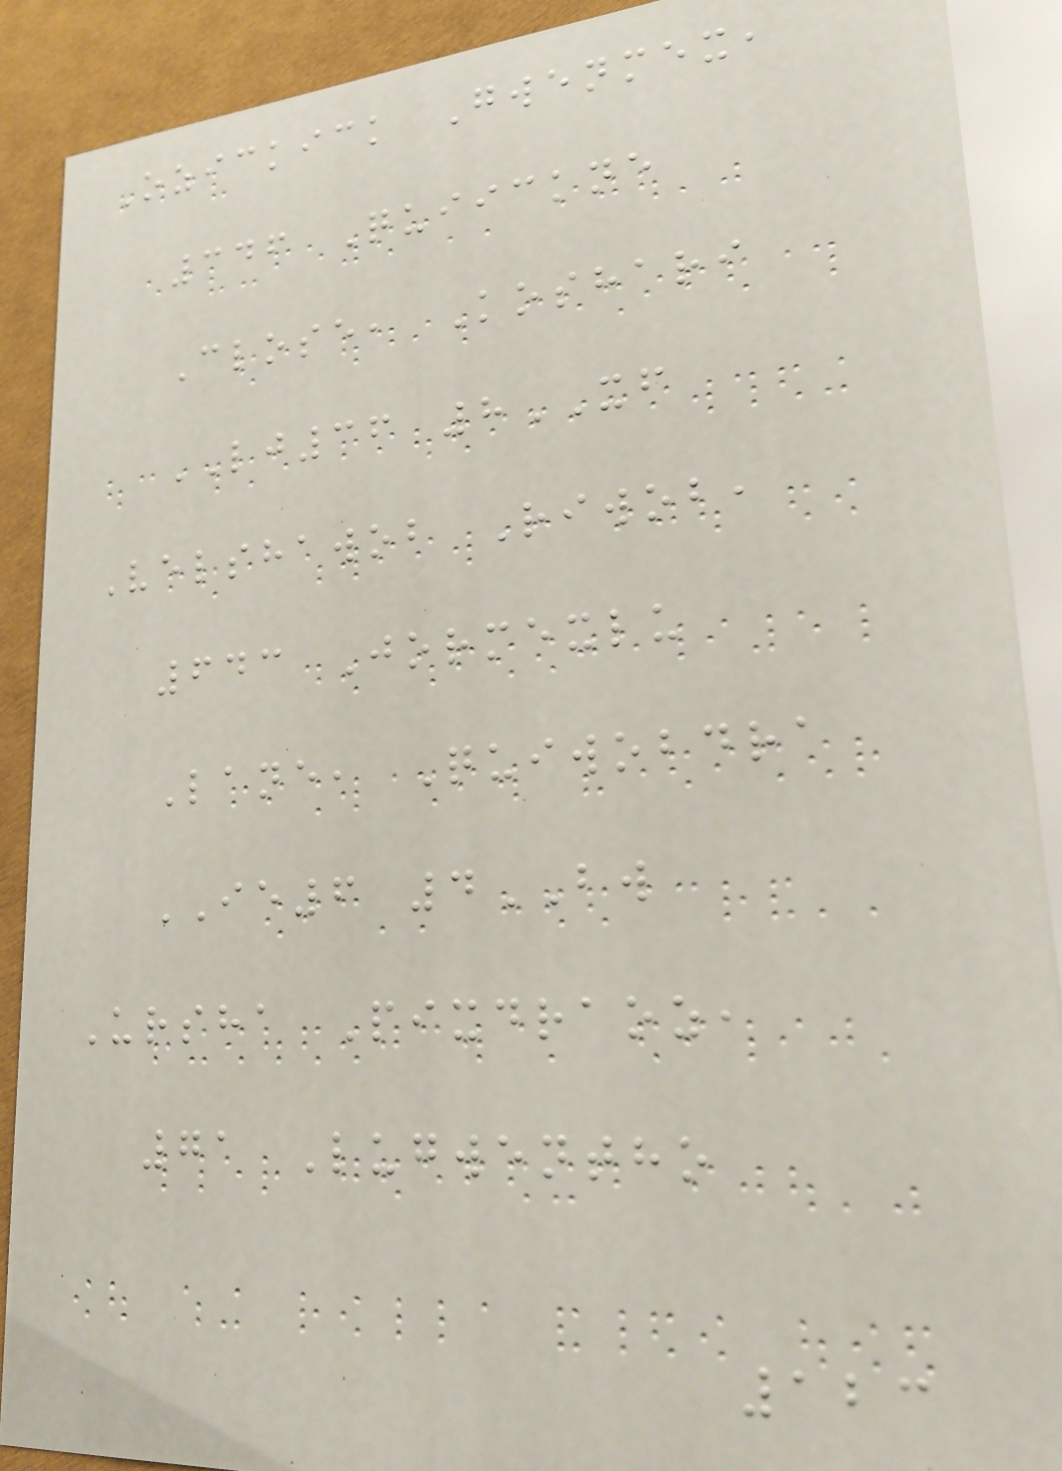Ozickick Gwenmex,
346 Quiickne
Close, Koshari
LJ36 8XF
Velshawob Riwob,
643 Jormexlu
Lane, Quiwobdra
IE6 4BW
Ursha Pixdraoz,
71 Lugwentho
123
